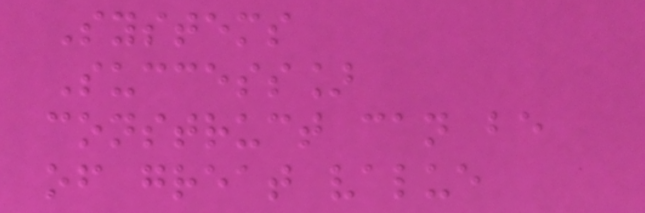Systems
Success]
construct can be
of great value
